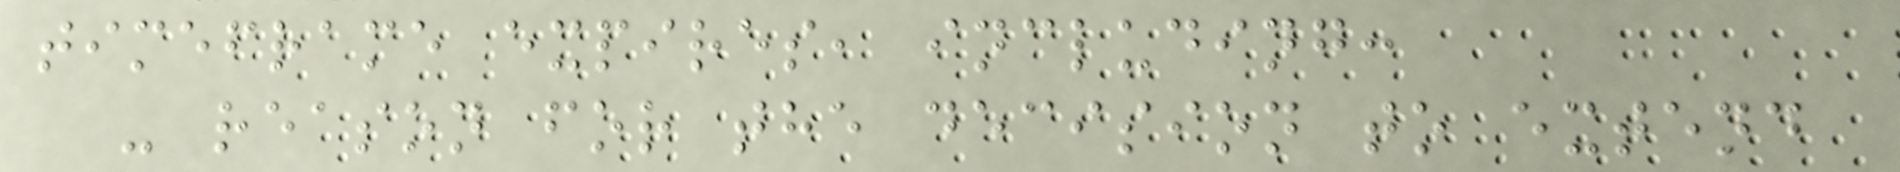timeframe expires, including:
- reason for the decision to extend
